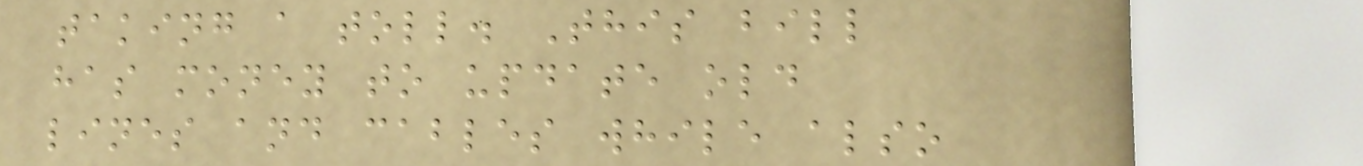taking a toll. This bill
has money to update old
lines and cables while also
